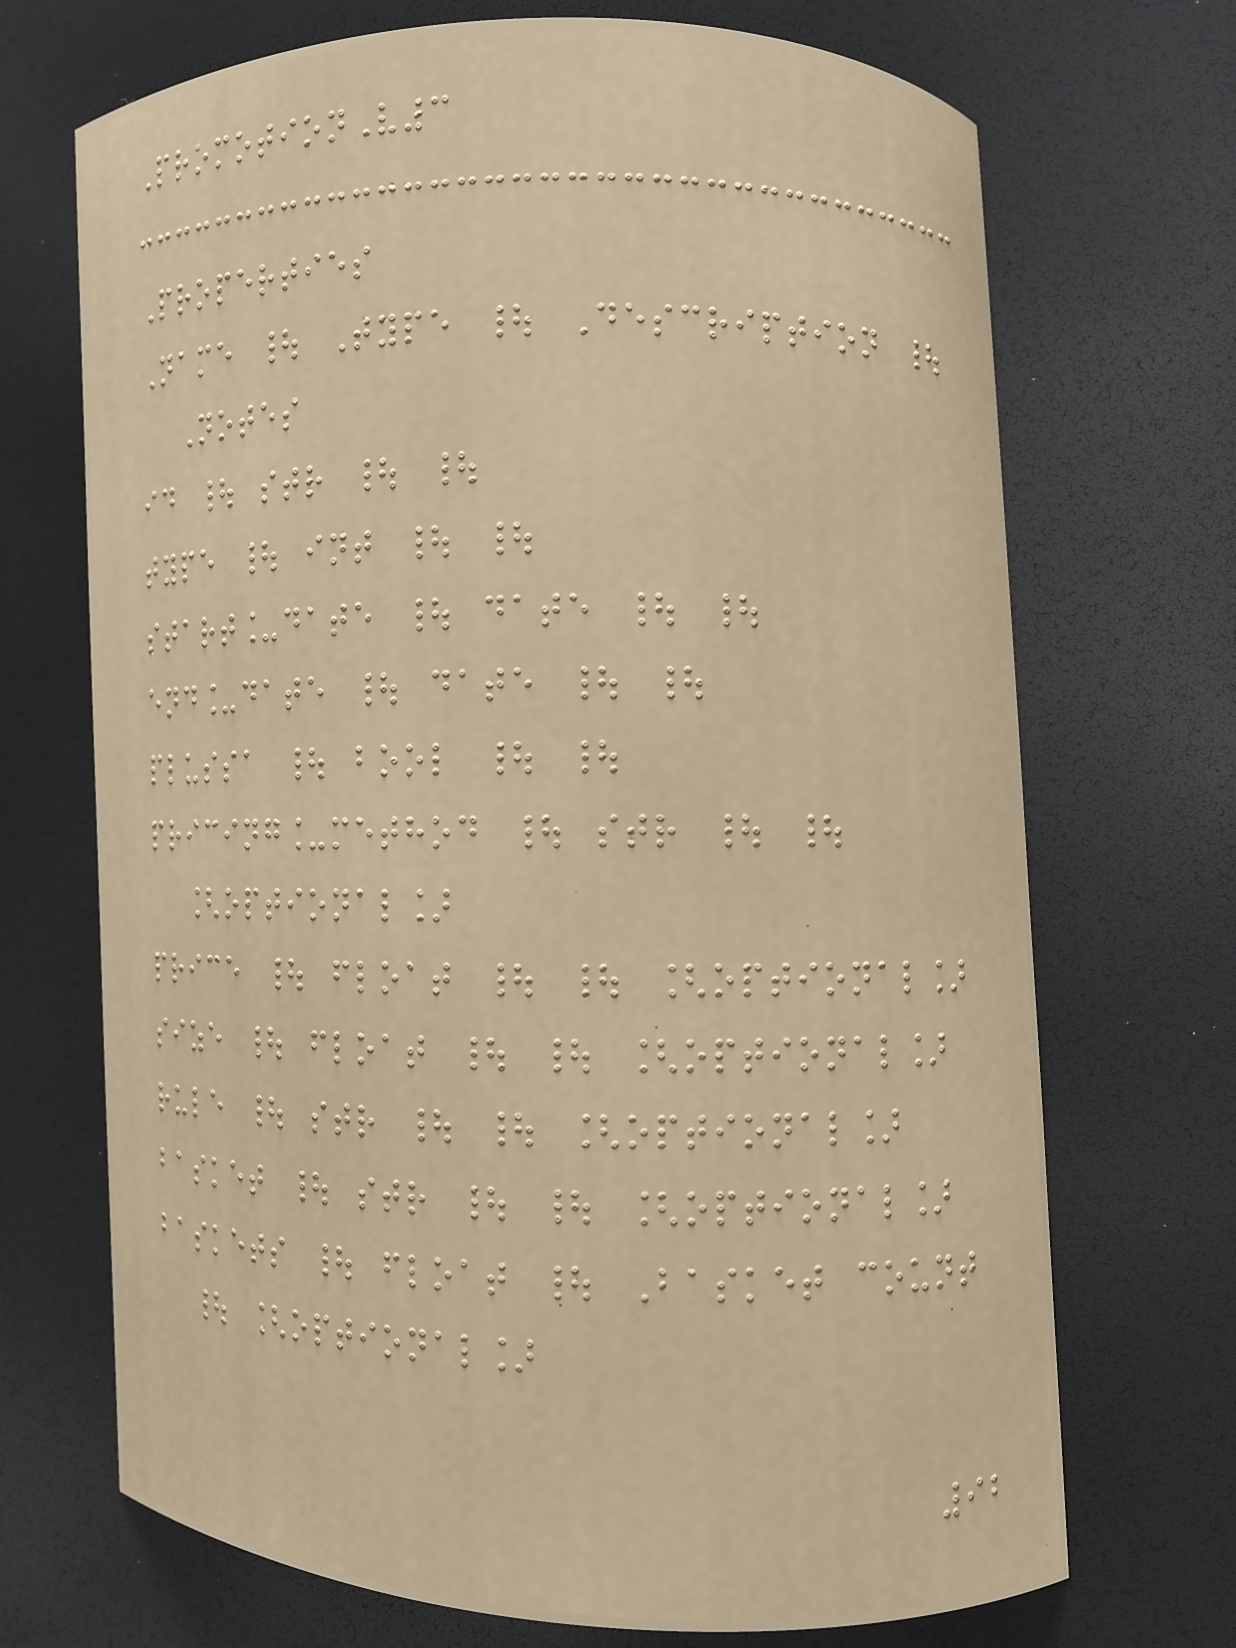PromotionV3
Properties
Name | Type | Description |
Notes
id | str | |
type | int | |
start_date | date | |
end_date | date | |
plussa | bool | |
pricing_method | str | |
[optional]
price | float | | [optional]
size | float | | [optional]
rule | str | | [optional]
basket | str | | [optional]
baskets | float | Basket count
| [optional]
92
